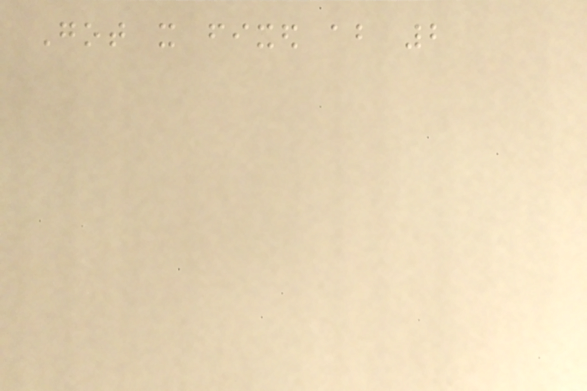Got it fixed about 2
